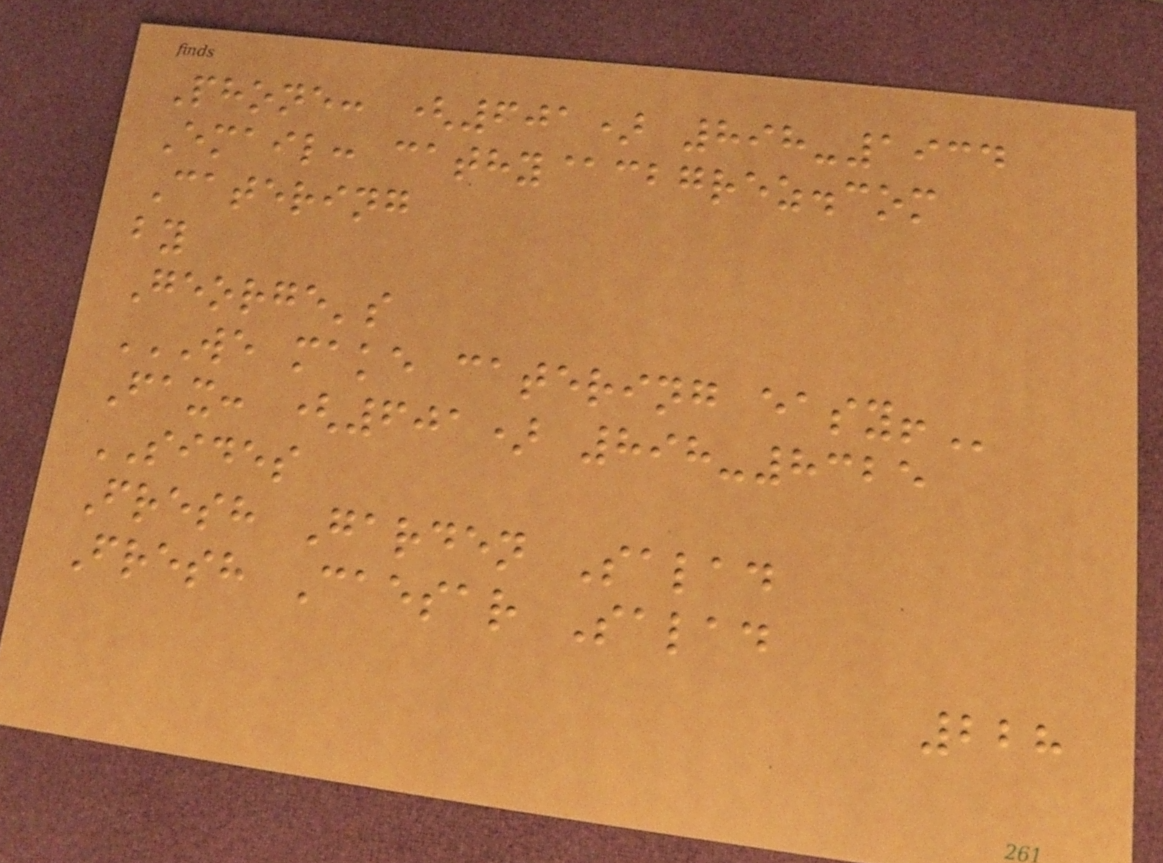Phone: (601) 898-1934
Email: cathy@cbgrez.com
Catering
by
George's
WE MAKE CATERING EASY!
Fax: (601) 898-8325
SIDES
Fresh Garden Salad
Fresh Caesar Salad
228
